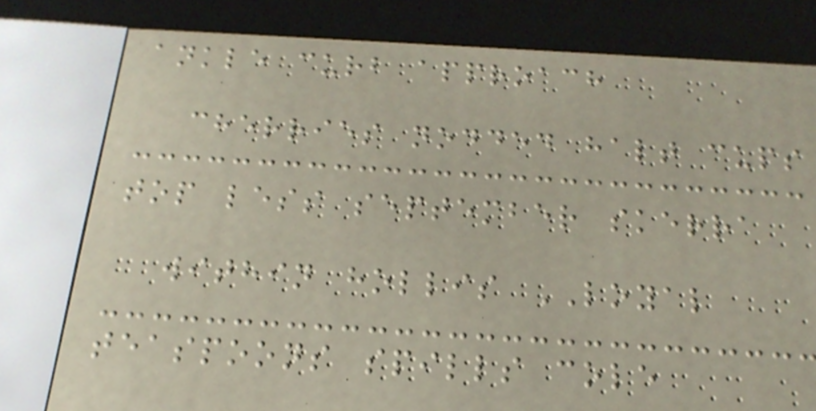ankle curb approach
cherries nodded halt cups
top less september skerra
within hollis LOYAL
teaspoons spills cole
